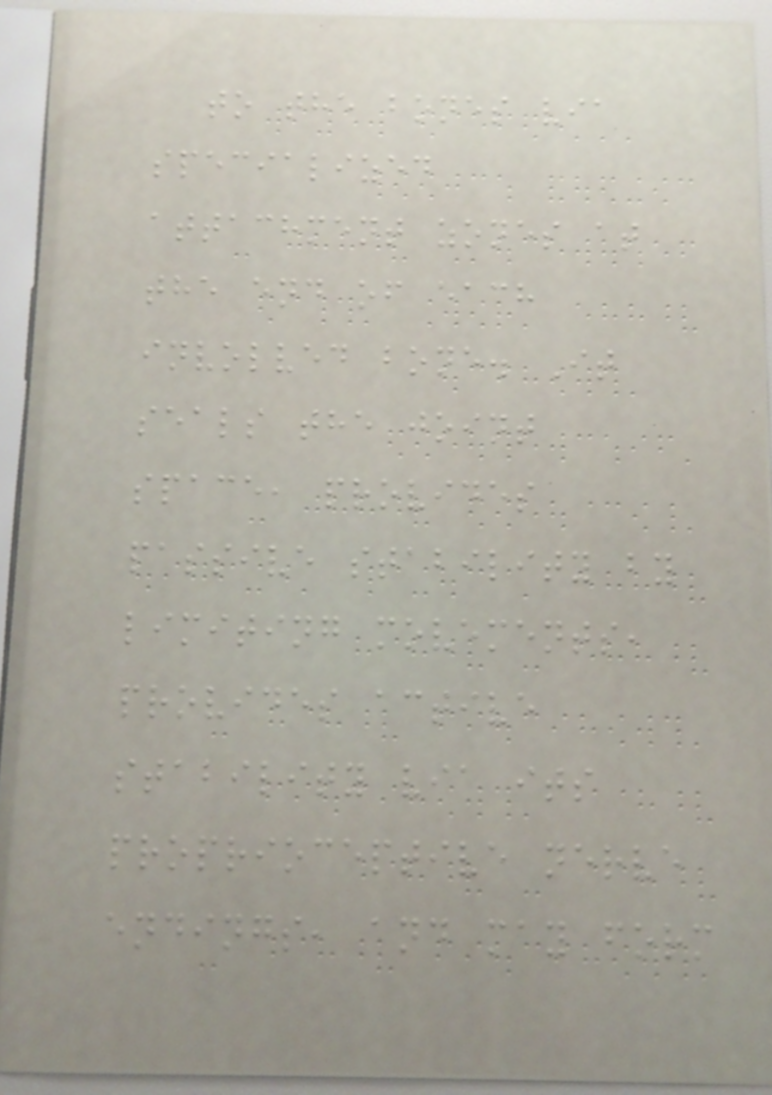to the bones via
specialized
attachment zones at
the end of each
involved bone. It
seals the joint
space, provides
passive stability by
limiting movements,
provides active
stability via its
proprioceptive nerve
endings, and may form
